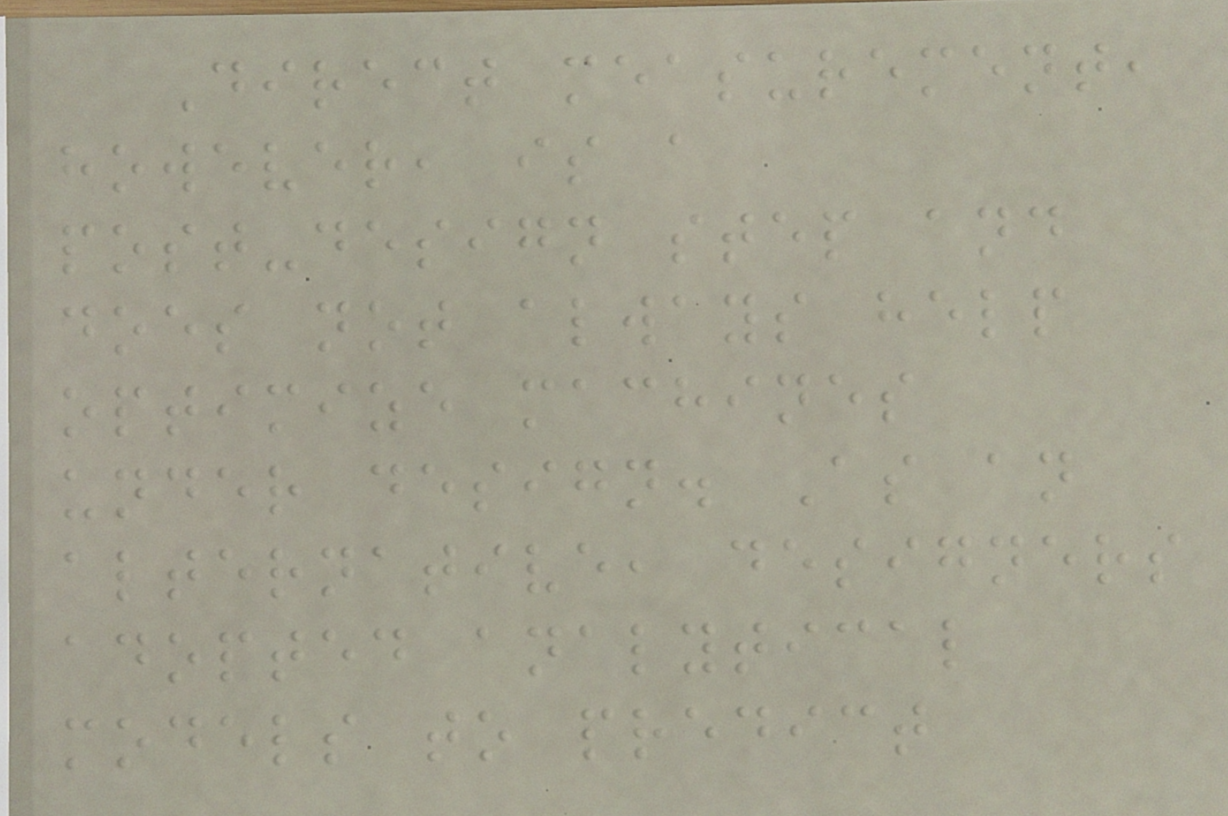Direct measurement,
however, is a
post-design step and
does not always help
optimize machines
under design. As an
alternative, designers
adopted analytical
models to predict
